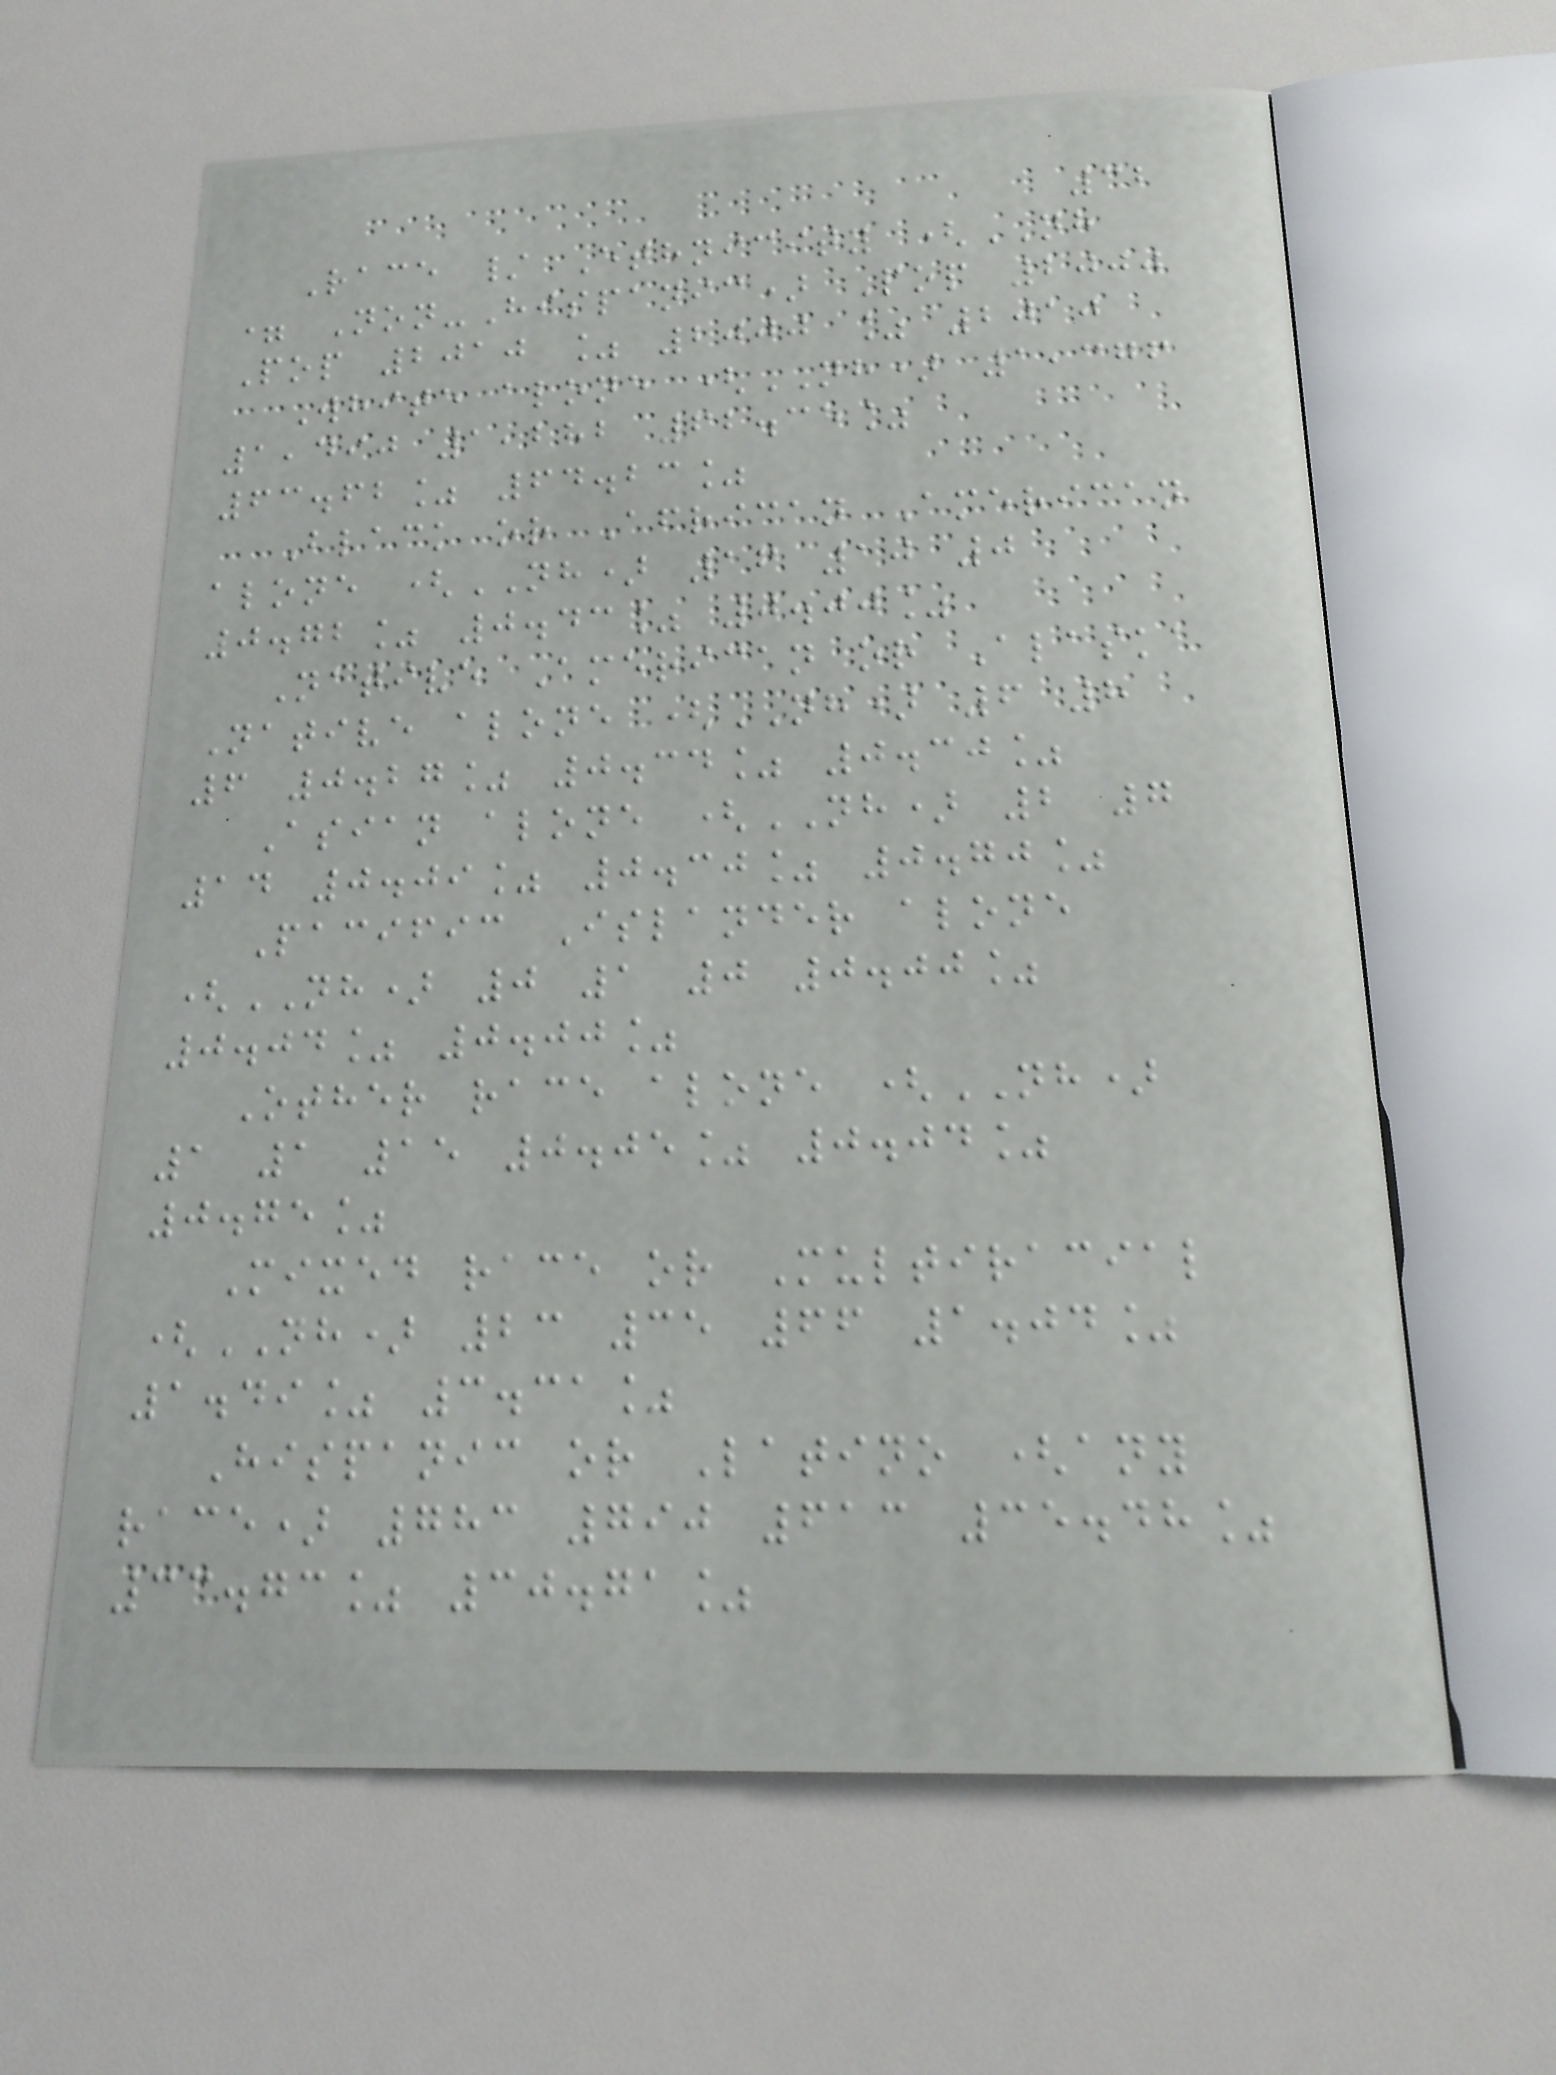32
Race / Ethnicity (NH
= Non-Hispanic) Pop 2000
Pop 2010 % 2000 % 2010
White alone (NH) 1,376
1,490 1,282 62.35%
63.62% 64.23%
Black or African American
alone (NH) 16 10 0
0.72% 0.43% 0.00%
Native American or Alaska
Native alone (NH) 6 8
6 0.27% 0.34% 0.30%
Asian alone (NH) 2 7
14 0.09% 0.30% 0.70%
Pacific Islander alone
(NH) 0 1 0 0.00%
0.04% 0.00%
Other race alone (NH)
1 1 15 0.05% 0.04%
0.75%
Mixed race or Multiracial
(NH) 23 35 66 1.04%
1.49% 3.31%
Hispanic or Latino (any
race) 783 790 613 35.48%
33.73% 30.71%
